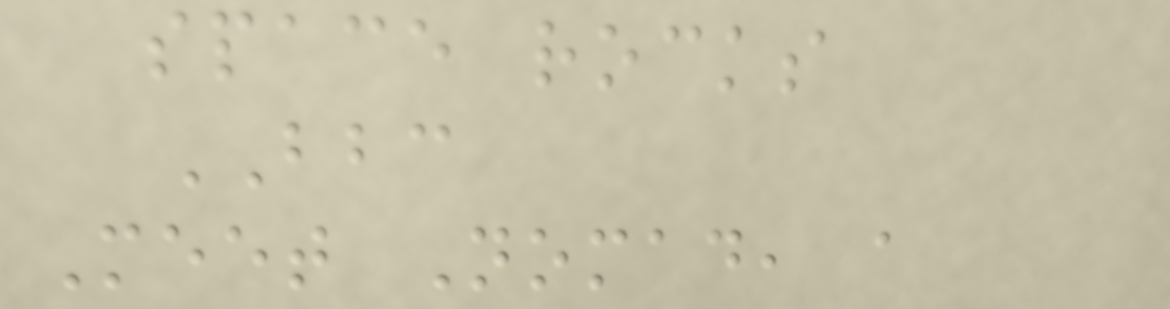space rocks
BBC
Meet Nomad, a
